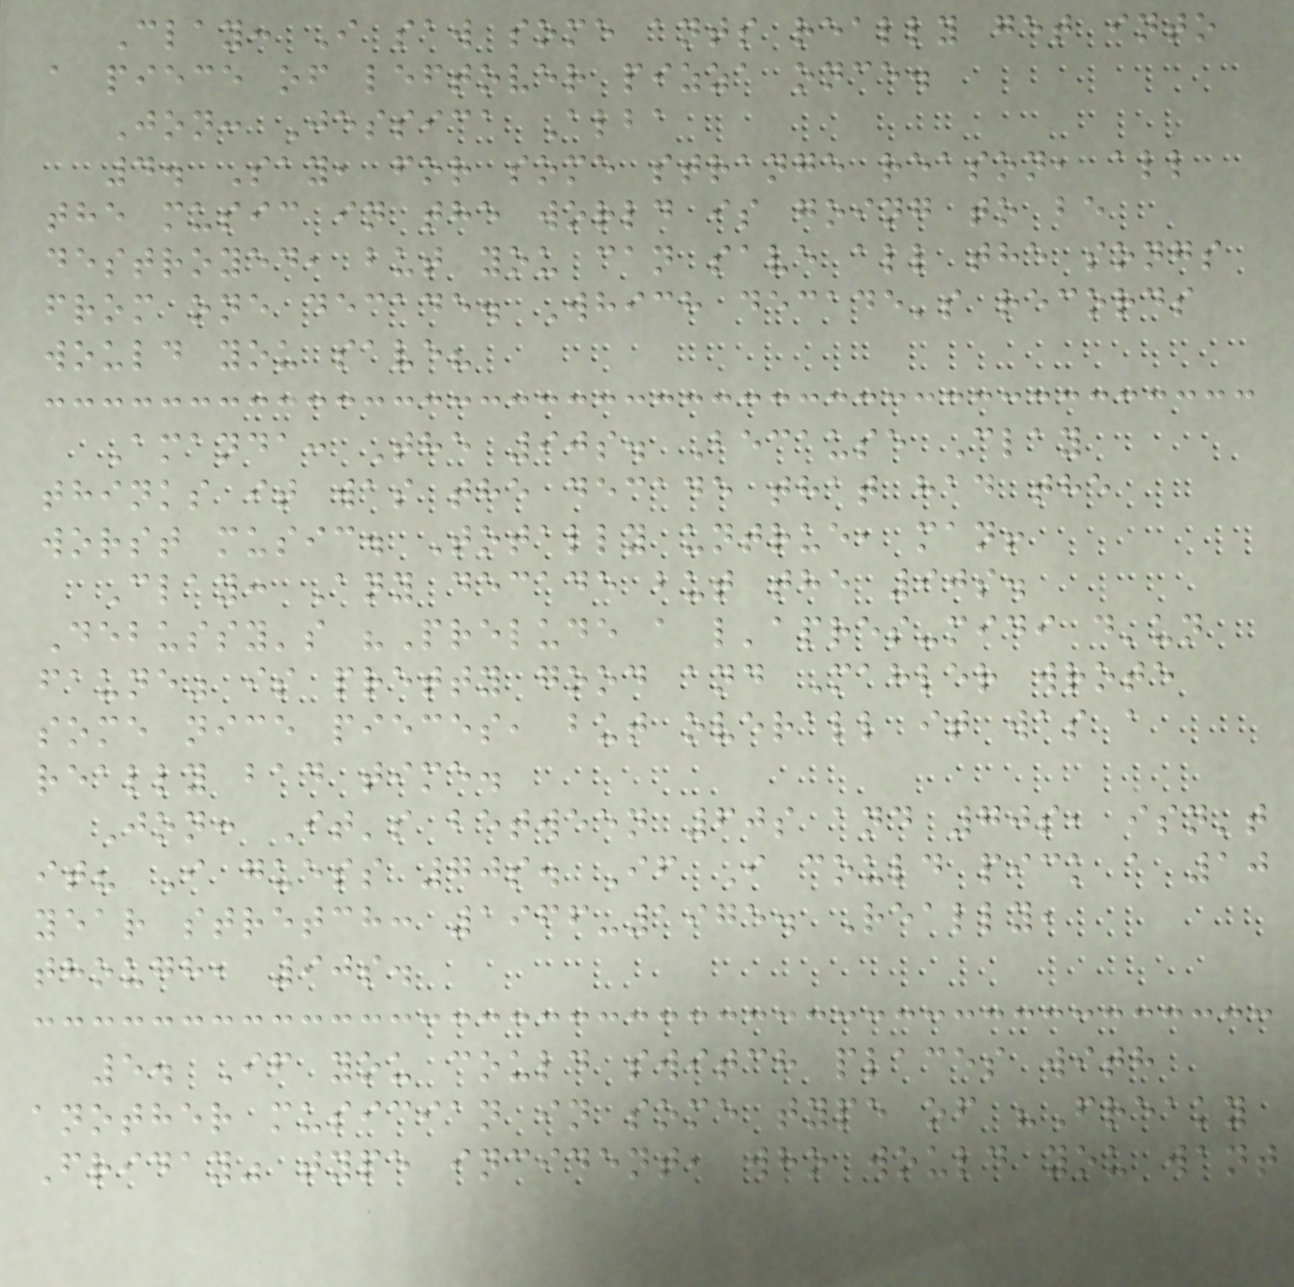Clay: I saw some ants really get into
a piece of leftover pizza once.
Jon: Jessica Alba
4. Say, for some strange reason, all
the music in the world is going to be
destroyed, but you can save all the songs
from one decade. Which decade's records
would you save?
Amanda: The 90s. Because Clay
thinks it was the decade that had the
worst music. Totally untrue, man!
Clay: Any decade but the 90s.
Debussy's "Prelude a l'apres-midi d'un
faune" is pretty good and Mahler wrote
some nice pieces, but overall it was a
really bad time.
Jon: It's between 60s and 70s, isn't
it? I guess 70s. If I could pick a 10
year stretch: 1966-1975. Really,
though, 90s.
5. If you could switch places with
another musician in some type of "Freaky
Friday" type incident, who would you want
